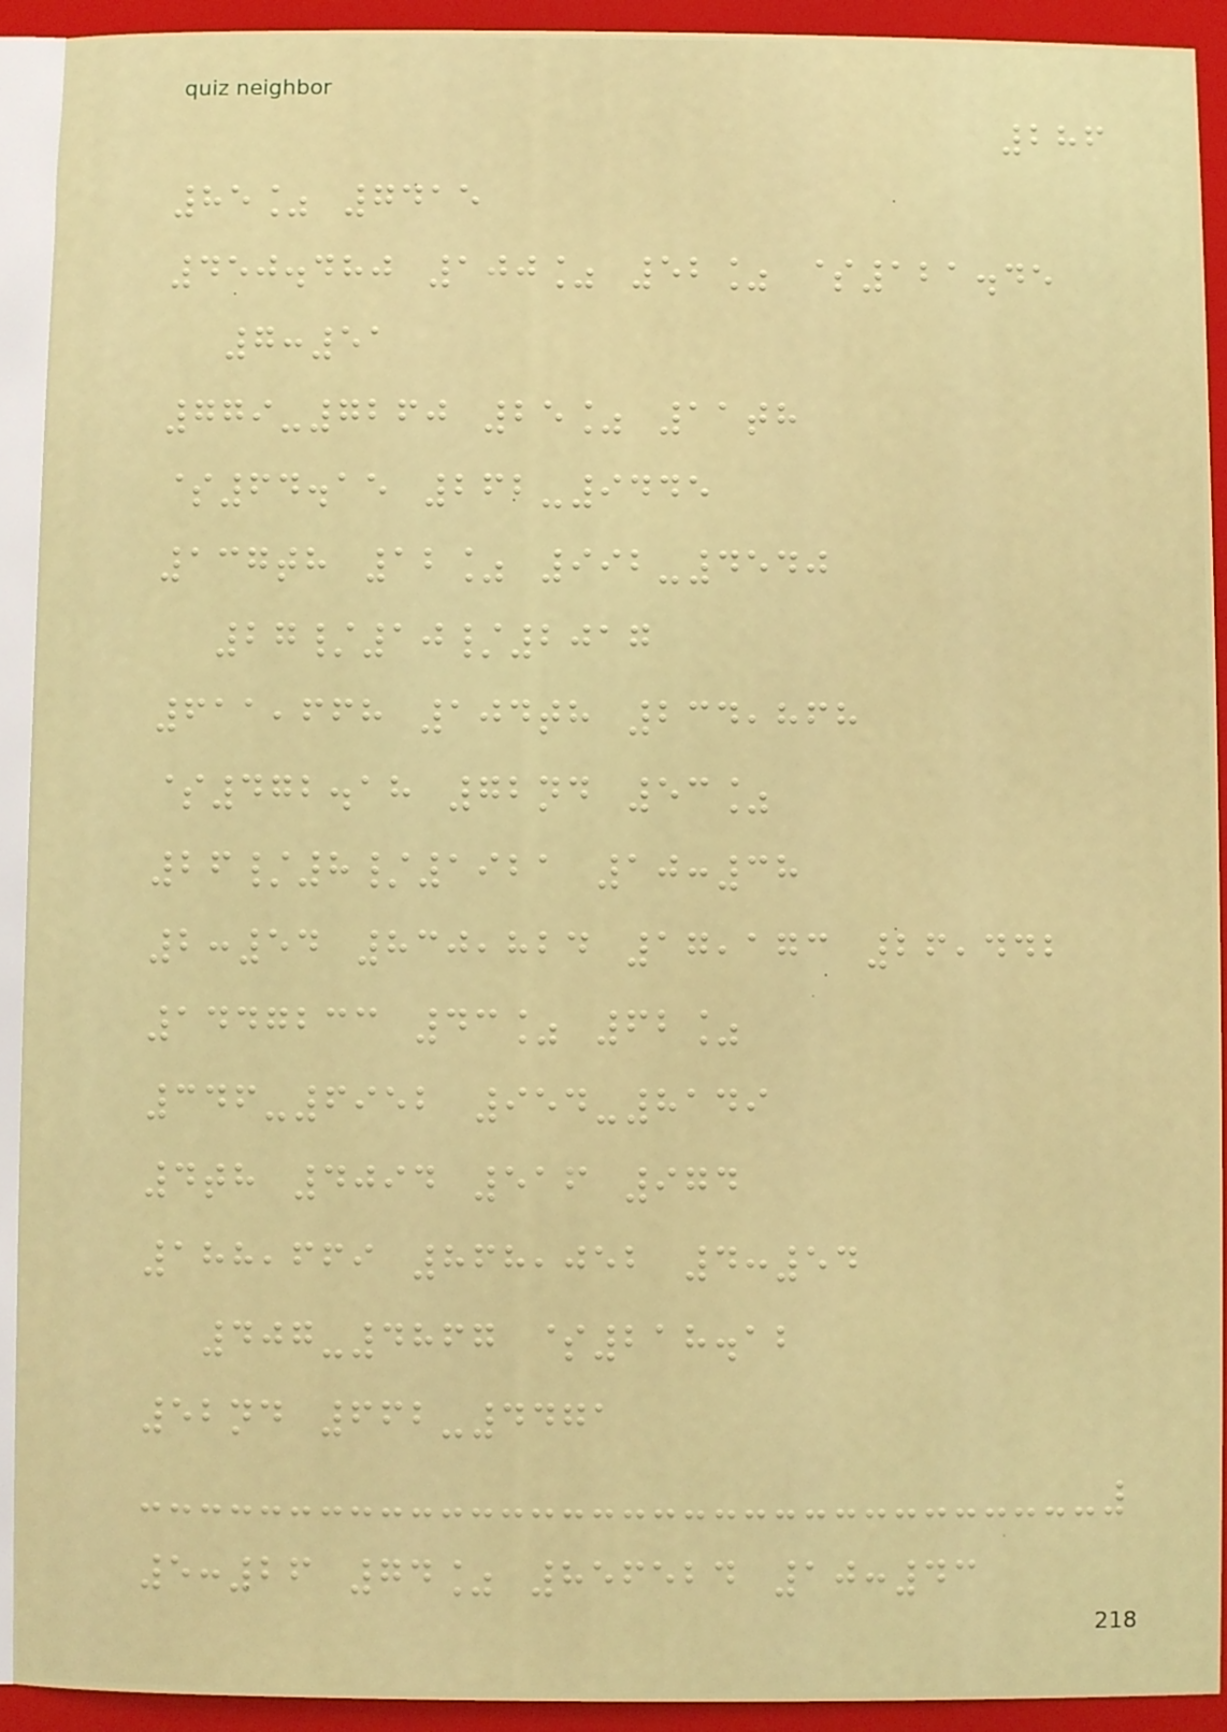286
85% 7415
450.480 100% 52% $121.45
7:51
779-7260 25% 11th
$64.15 262-9445
137th 12% 992-4540
27/10/2017
611,668 104th 234,868
$472.18 72nd 53%
26/8/1921 10:38
2:54 830,824 17,173 26,442
1447233 43% 62%
346-6952 954-8149
4th 4094 516 974
188,669 868,052 4:54
407-4867 $218.12
52nd 662-4471
5:26 74% 856524 10:43
